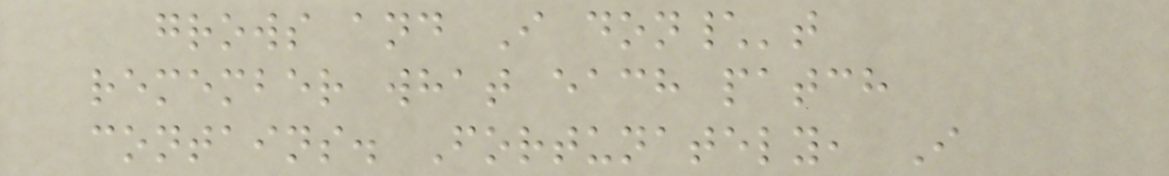grows and I don\'t
remember what each patch
contains. Fortunately, I
